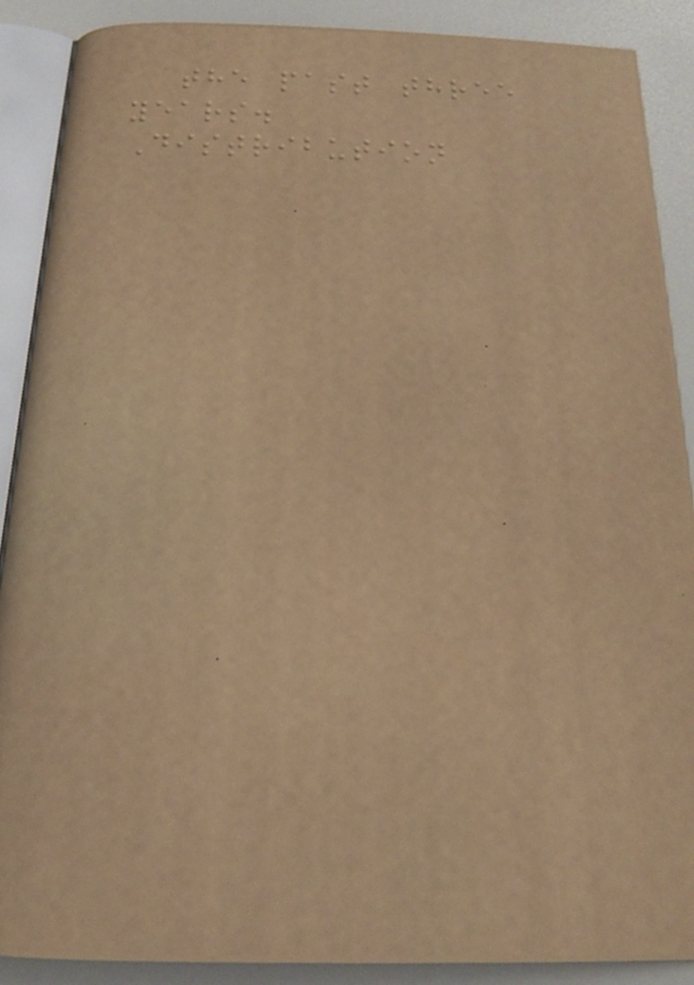the past three
years.
Distribution
